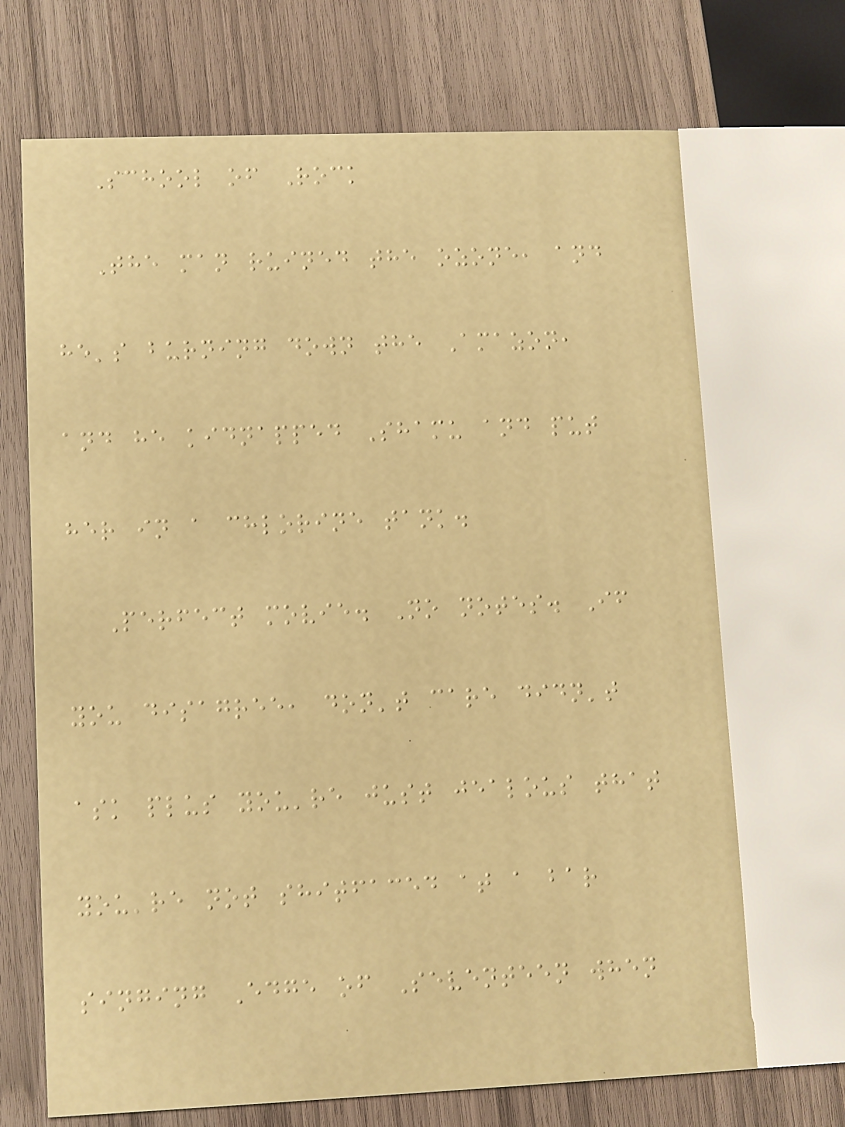School of Rock
The man ruined the ozone, and
he's burning down the Amazon,
and he kidnapped Shamu and put
her in a chlorine tank.
Perfect movie. No notes. If
you disagree, don't care didn't
ask plus you're just jealous that
you're not shitfaced at a bar
singing Edge of Seventeen when
